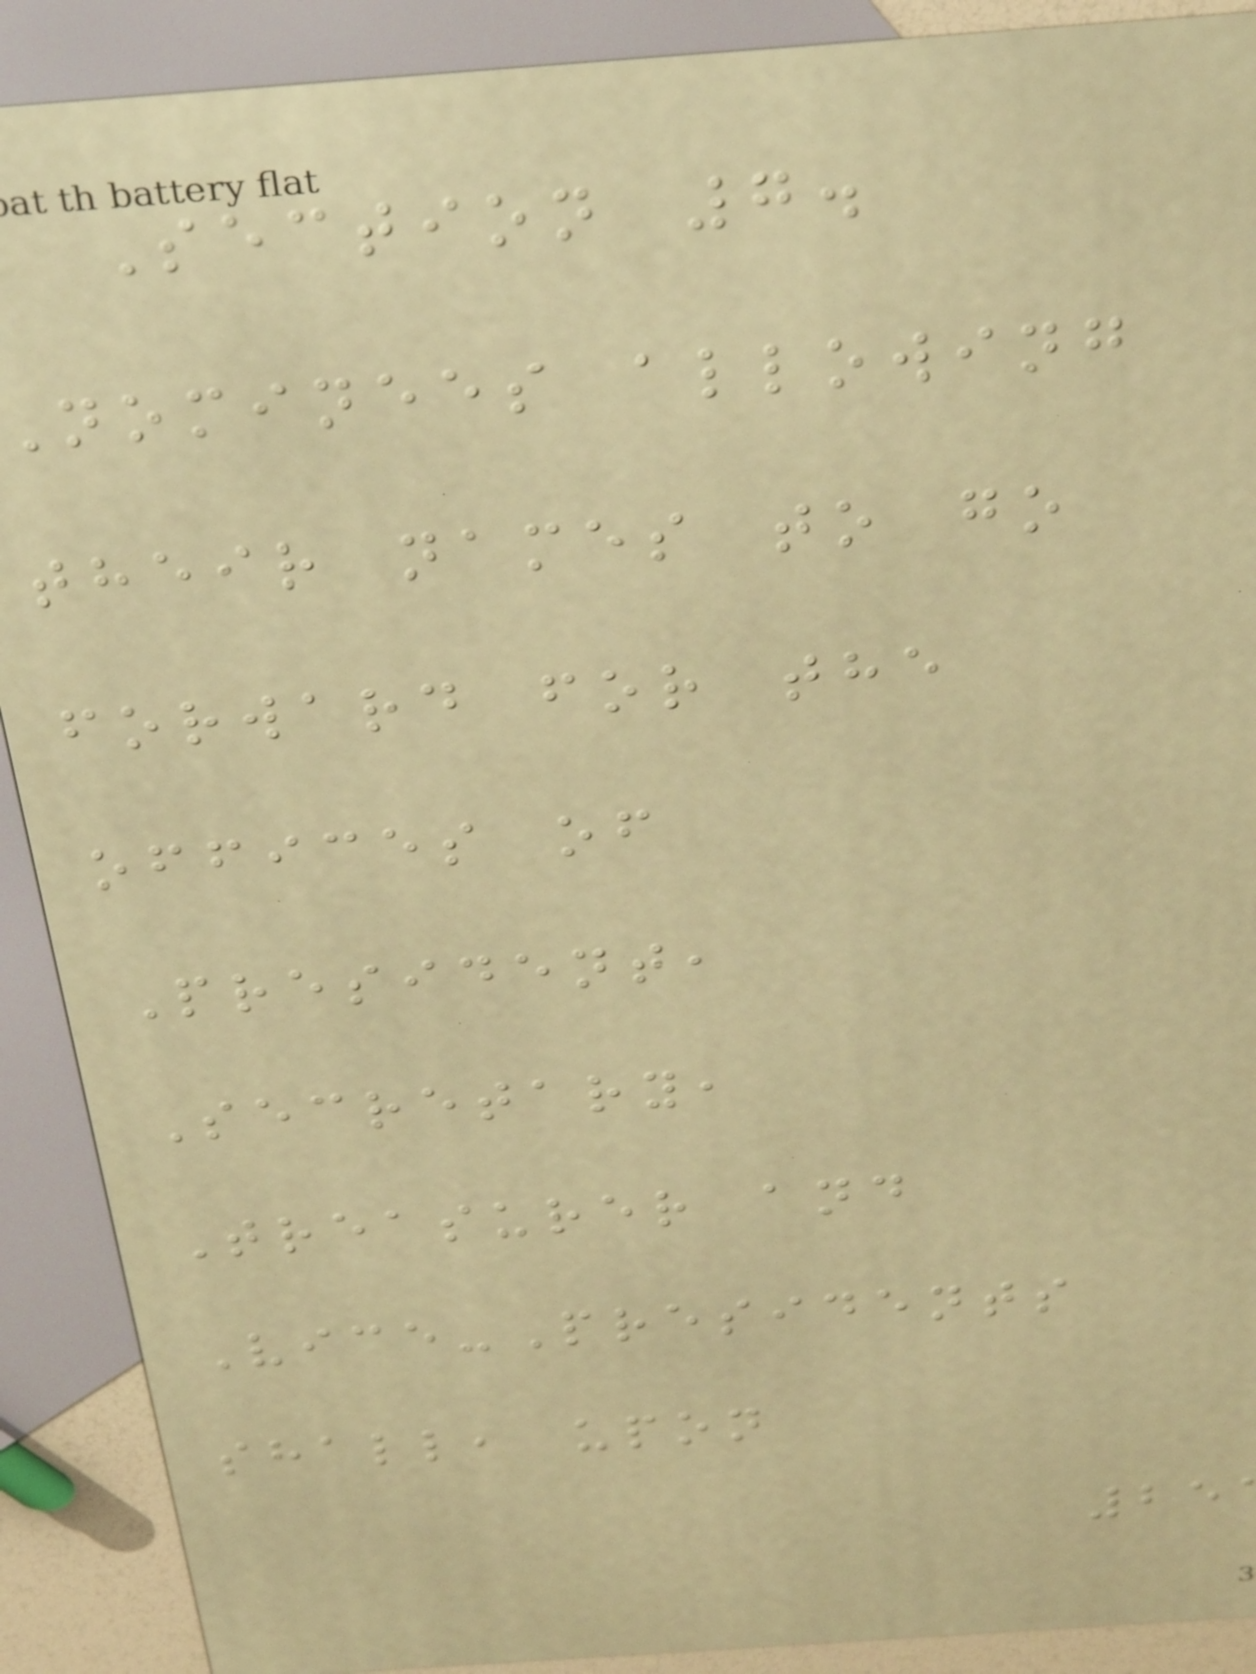Section 7.
nominees allowing
their names to go
forward for the
offices of
President,
Secretary,
Treasurer and
Vice-Presidents
shall, upon
